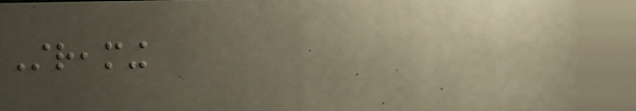Streaming
